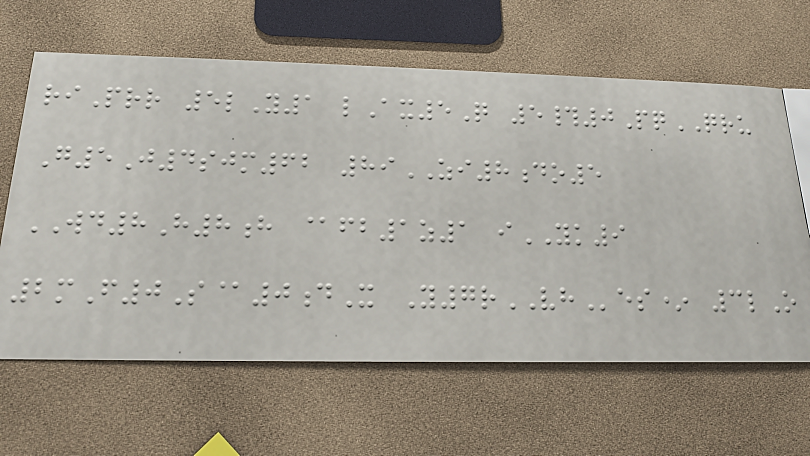riPrr 5lY1 lAx5Q 5#0PqQRU
G5J4sjm62 89ZI8do5
WD8H8h @fb1z1 iYK9
2mF0S@0dX Y7rVHes* 3lO
